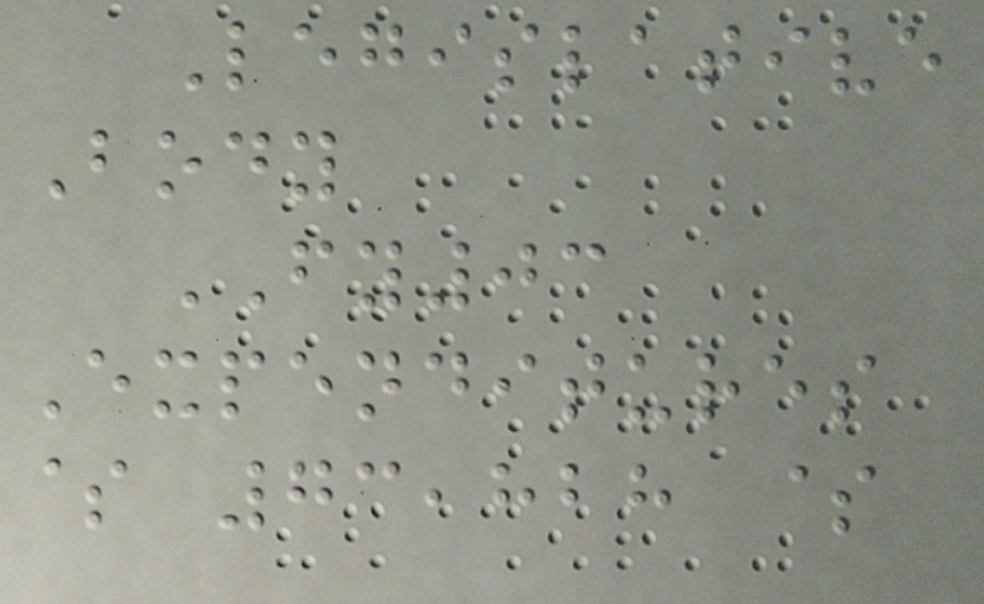Legislative
Body
FY03
Expenditures
$ 73,828 $
